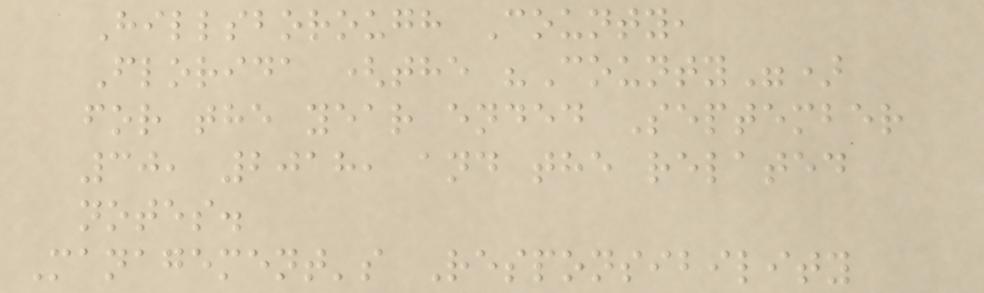Hillsborough County,
Florida (the "County")
for the year ended September
30, 2018, and the related
notes.
Management's Responsibility
